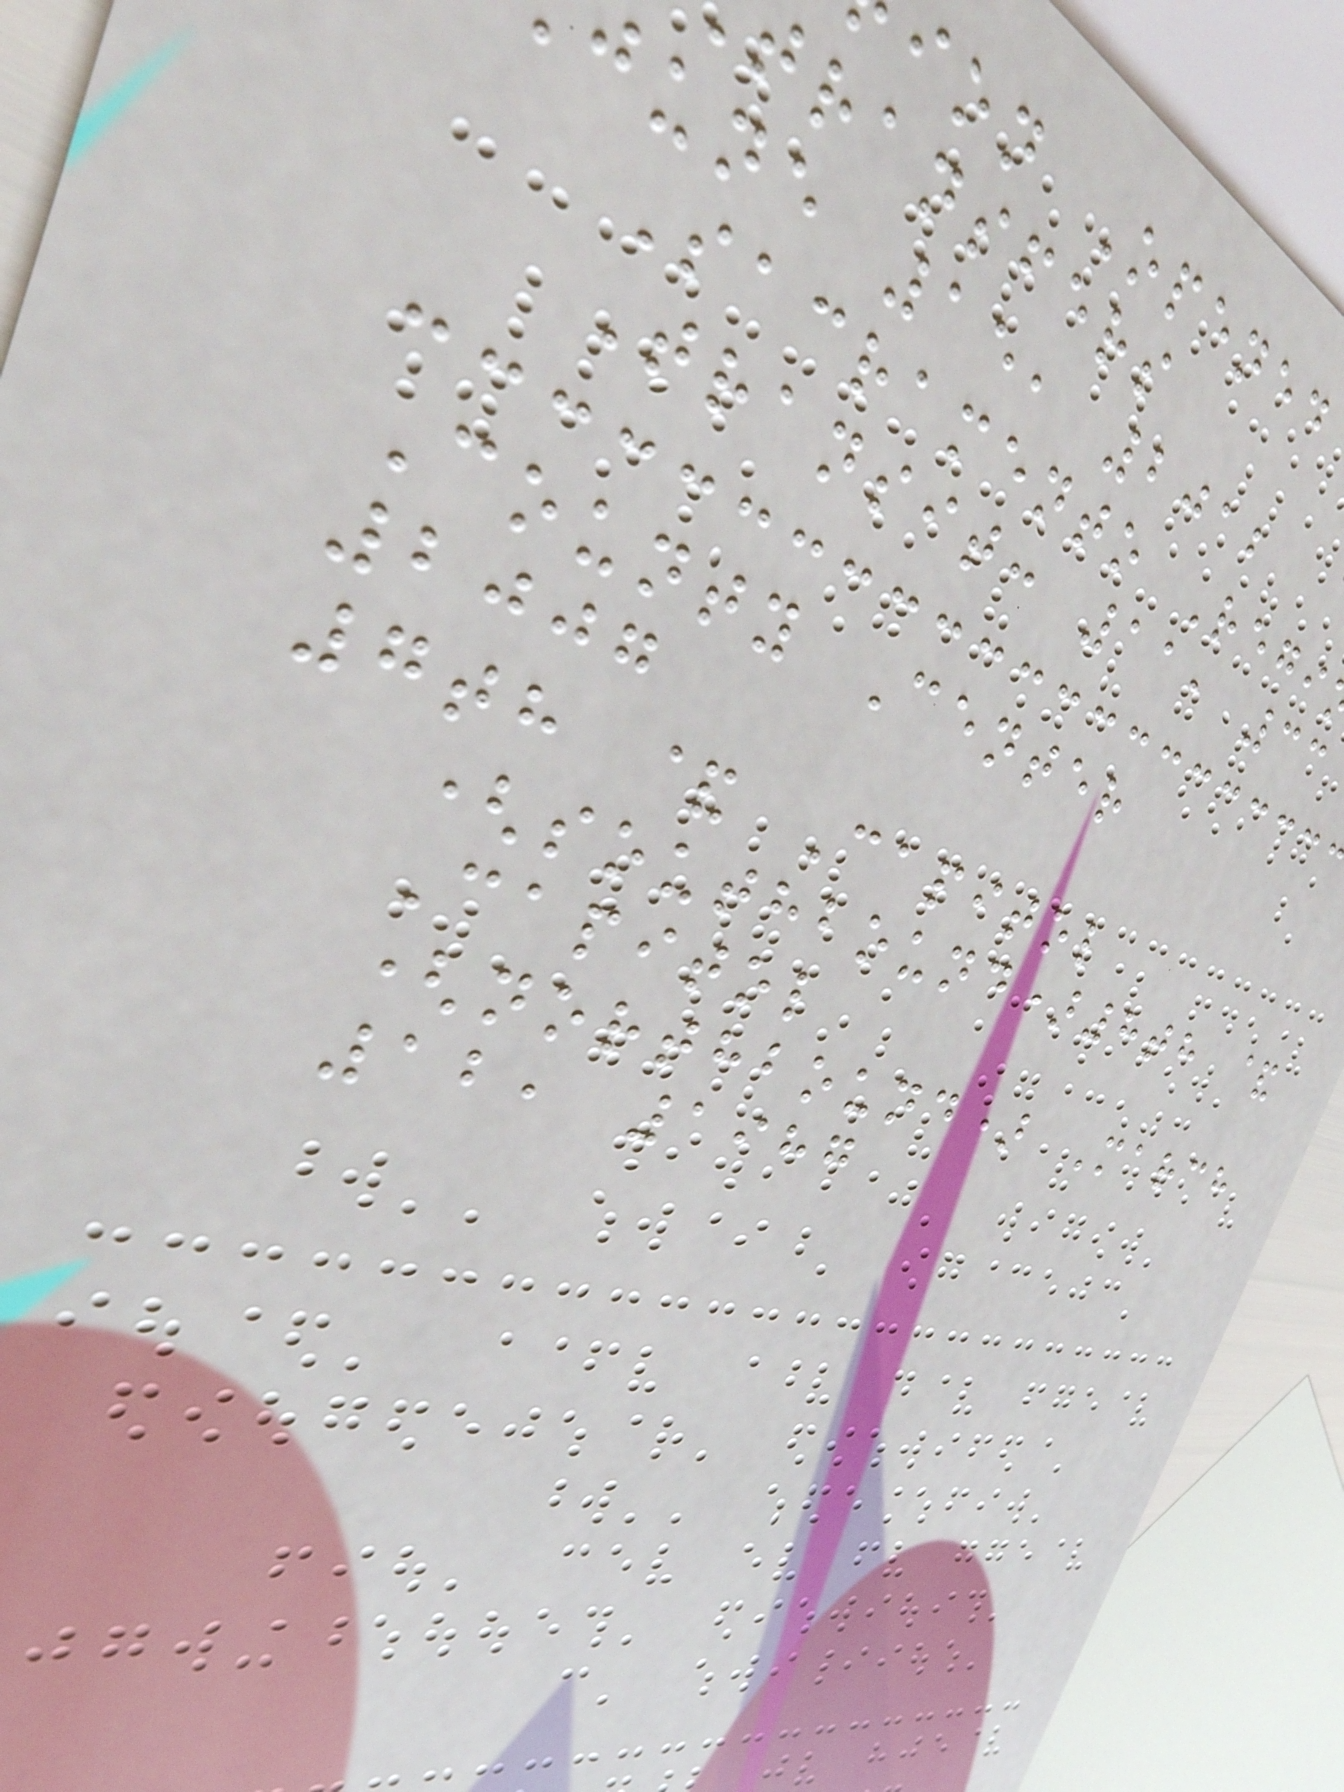ion Opened
transfers
june 15, 2012
Sacramento Regi
Transit: 11, 33
County Center
2007
7th & Capitol
(southbound)8th &
Capitol
(northbound) March
12, 1987
